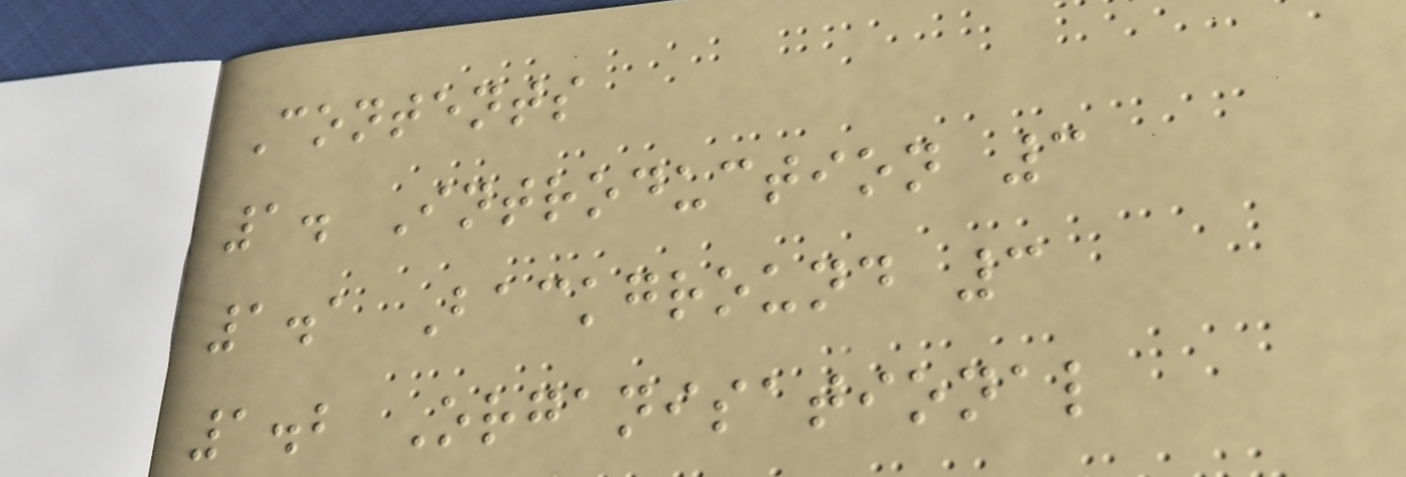Contents
1. Introduction 3
1.1 Background 3
1.2 Organisational
